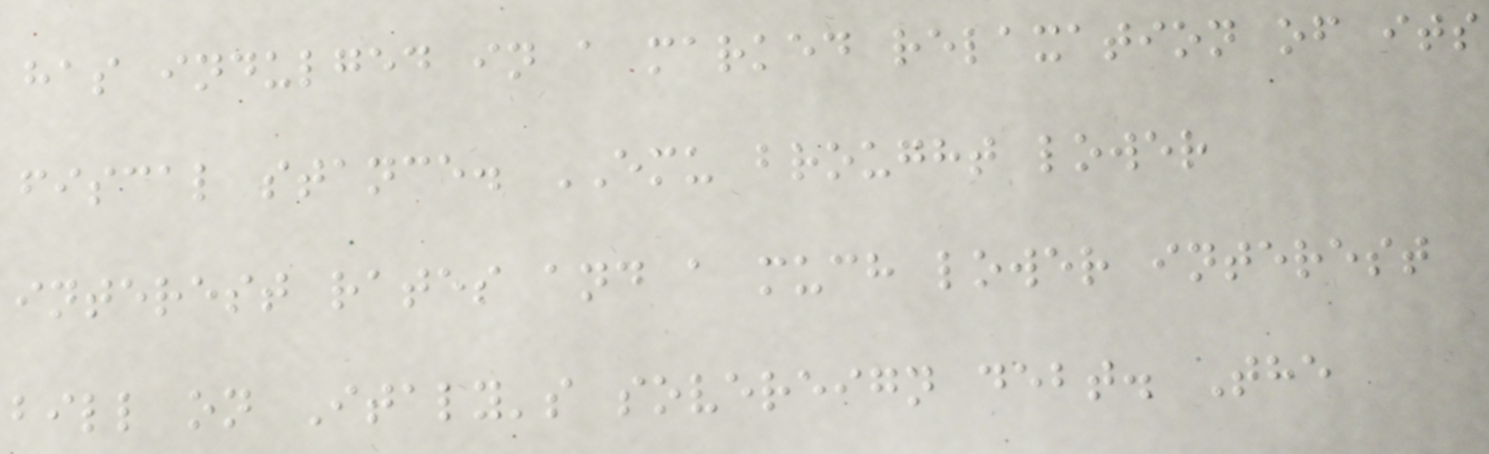has indulged in a marked relaxation of its
fiscal stance. EMU brought lower
interest rates and a much lower interest
bill on Italy's sovereign debt. The
